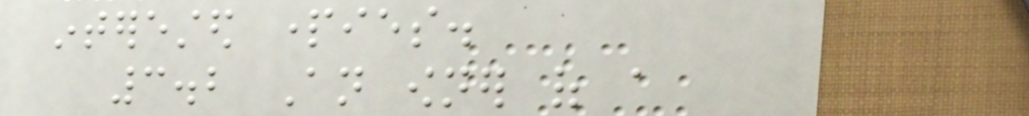interested parties.
3.2 An owner of a
